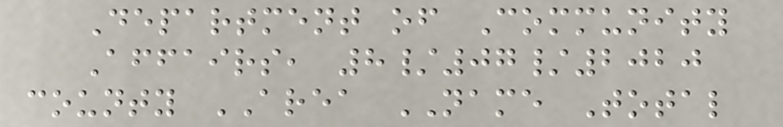Department of Community
Affairs, 8/07/2020
county AREA NAME Total
